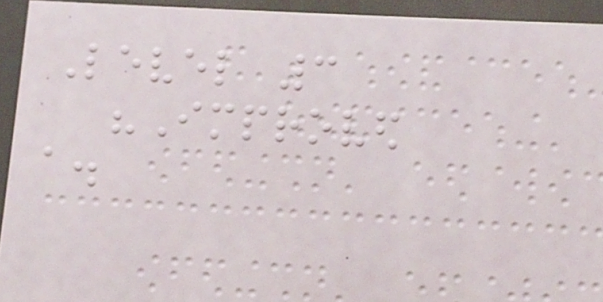Level 3
"Improved
a.
